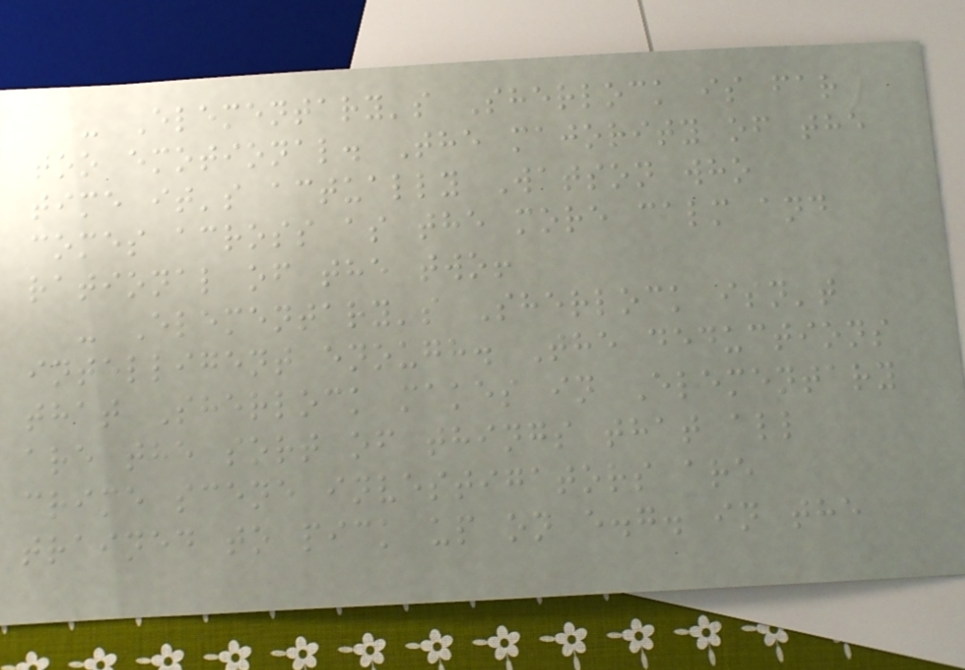- Elementary's Sherlock is far
too emotional. The majority of the
time it's actually Watson who
comes across as the more calm and
rational of the two!
- Elementary's Sherlock isn't
intelligent enough. The deductions
that Sherlock makes in Elementary
are the sort of things that all
crime scene investigators are
trained to pick up on e.g. in the
